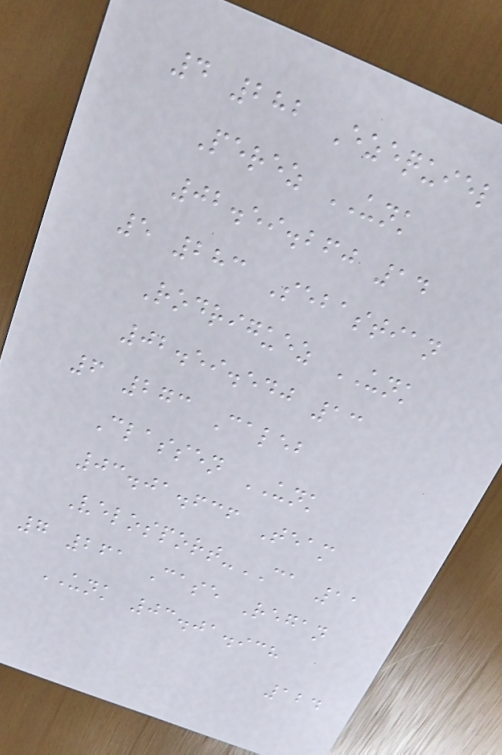4 282 Ezequiel
Perez UNK
02.59.260 14
5 283 Sebastian
Rodriguez UNK
02.59.540 13
6 273 Caleb
Classen UNK
03.01.636 Team
Velosport-CA 11
7 261 Case Regan
UNK 03.01.938
124
